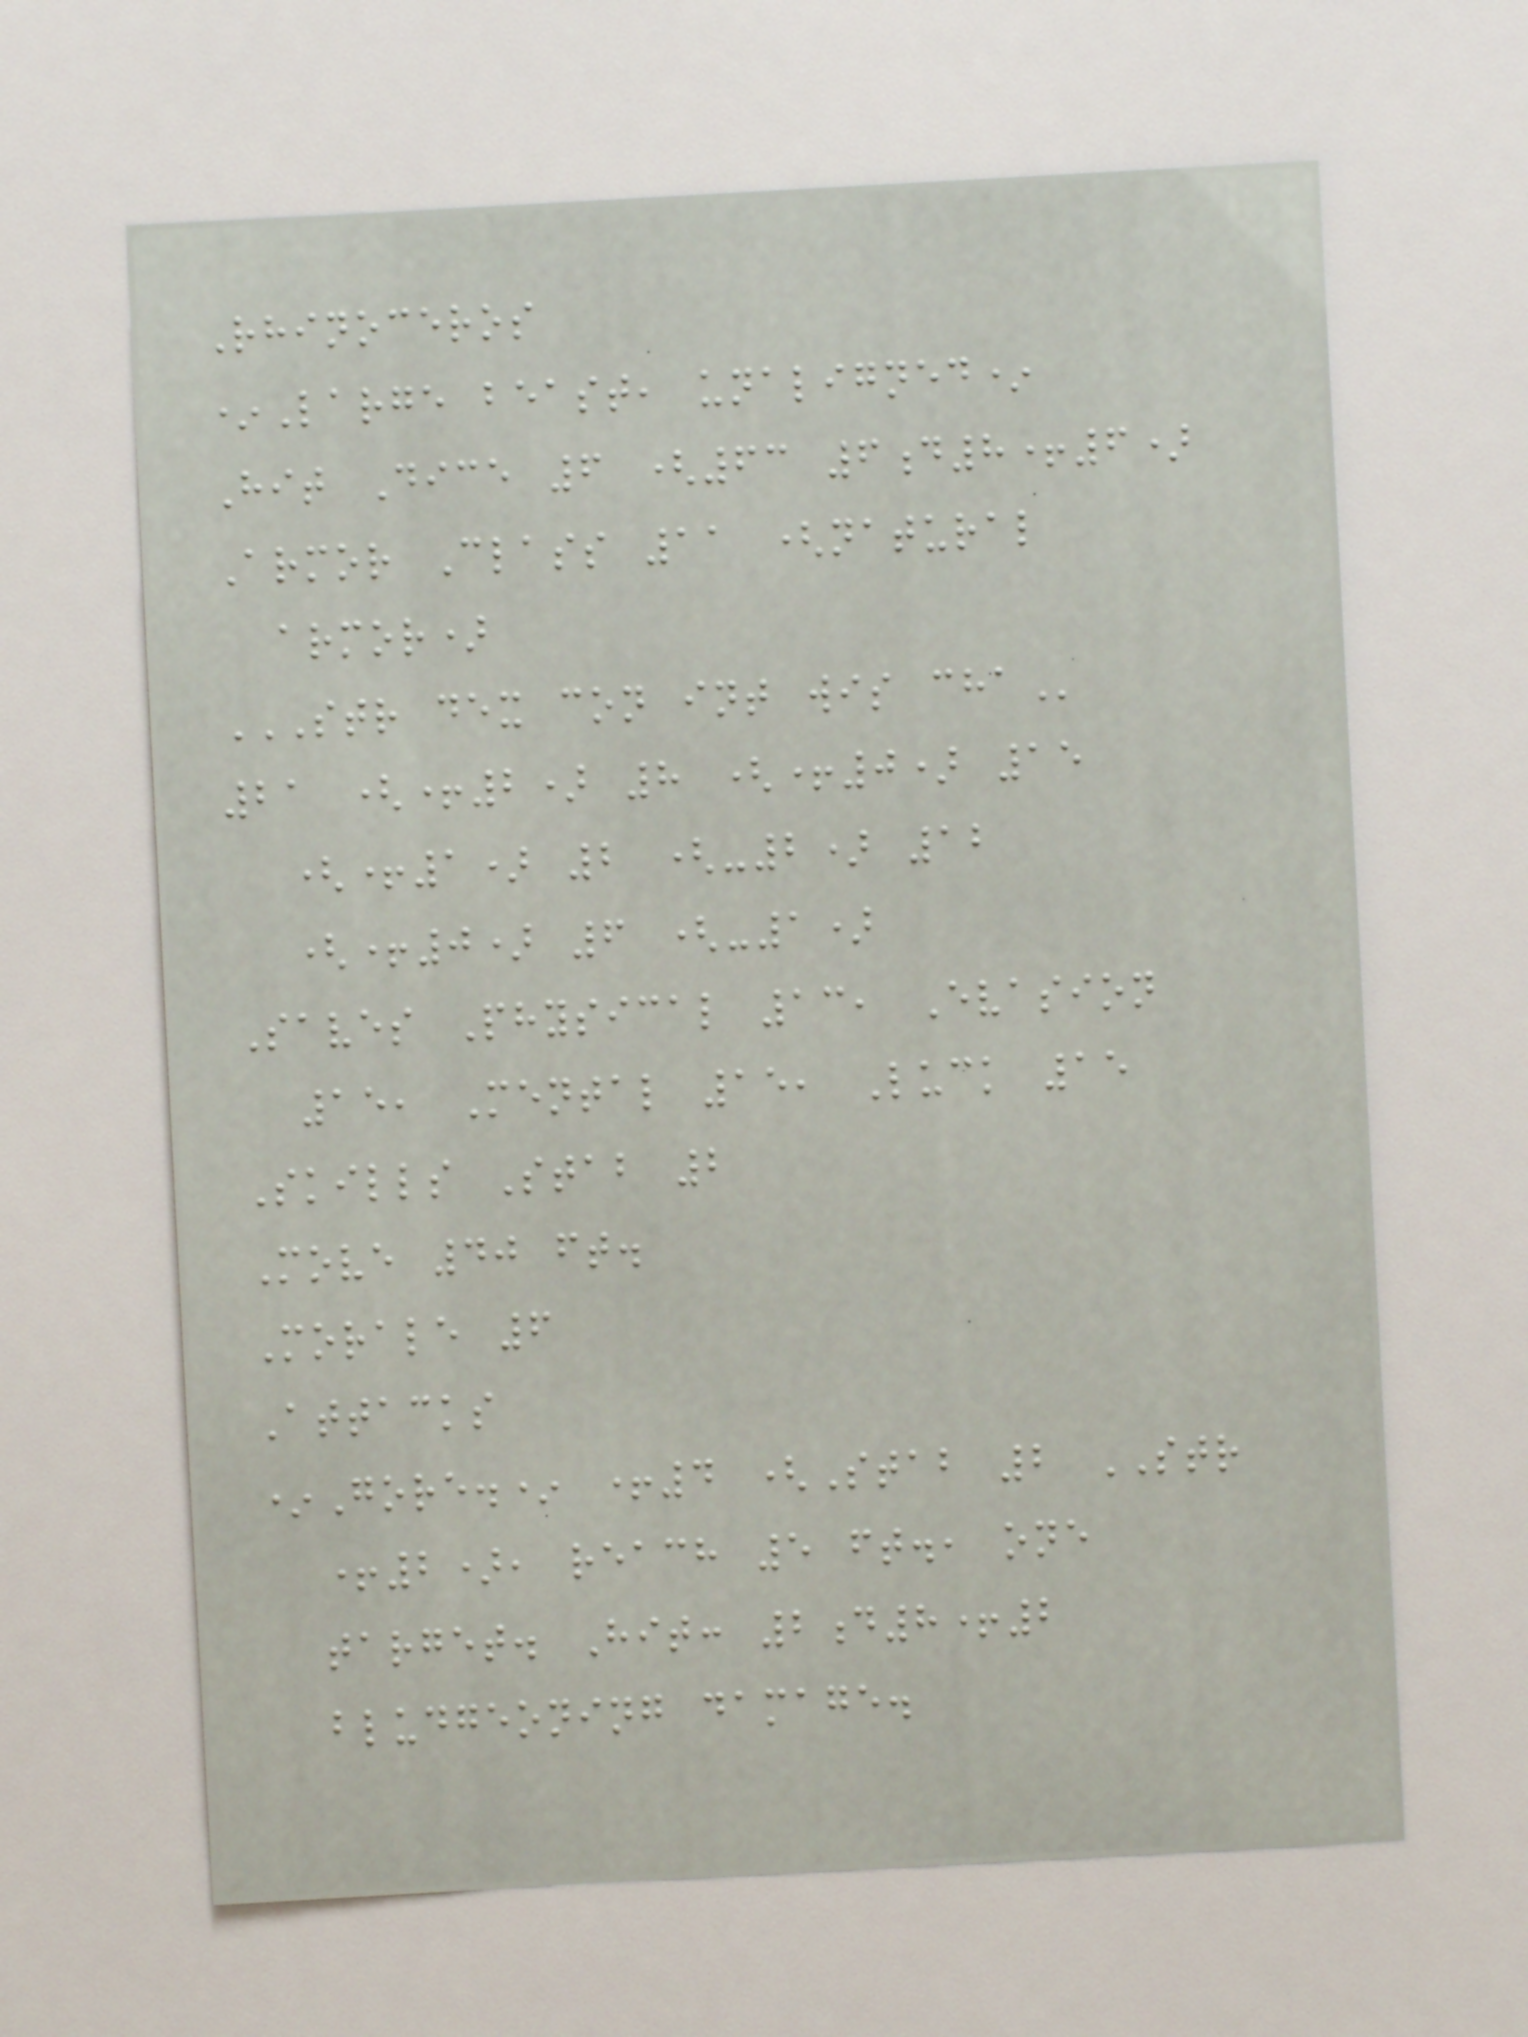Rhinoceros
*Large beast, unaligned*
Hit Dice 6 (63 6d8+6)
Armor Class 11 (natural
armor)
STR DEX CON INT WIS CHA
21 (+2) 8 (+0) 15
(+1) 2 (-2) 12
(+0) 6 (-1)
Saves Physical 13, Evasion
15, Mental 15, Luck 15
Skills Stab 2
Move 40 ft.
Morale 6
Attacks
*Gore.* +4 (Stab 2 STR
+2), reach 5 ft., one
target. Hit: 2d8+2
bludgeoning damage.
